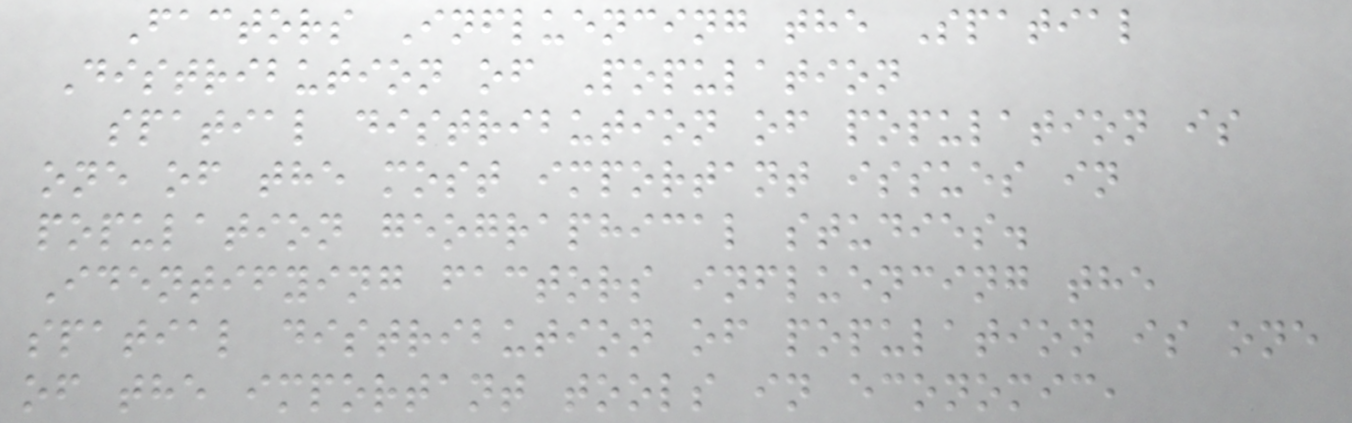Factors Influencing the Spatial
Distribution of Population
spatial distribution of population is
one of the most important issues in
population geographical studies.
Identifying factors influencing the
spatial distribution of population is one
of the important tools in economic,
